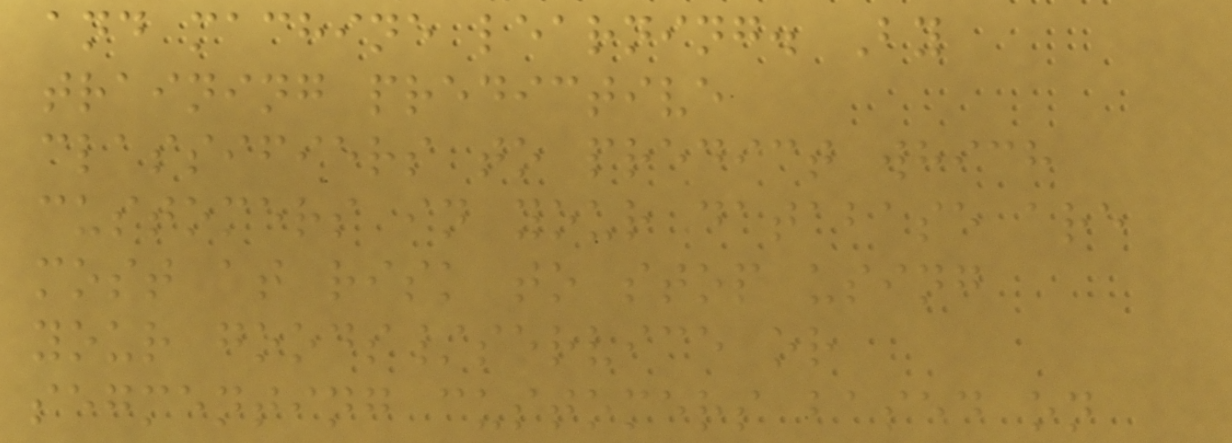and machine learning. By
training predictive
classifiers to predict which
customers in your database are
most at risk to stop using
your goods/service or
segmenting customers based on
